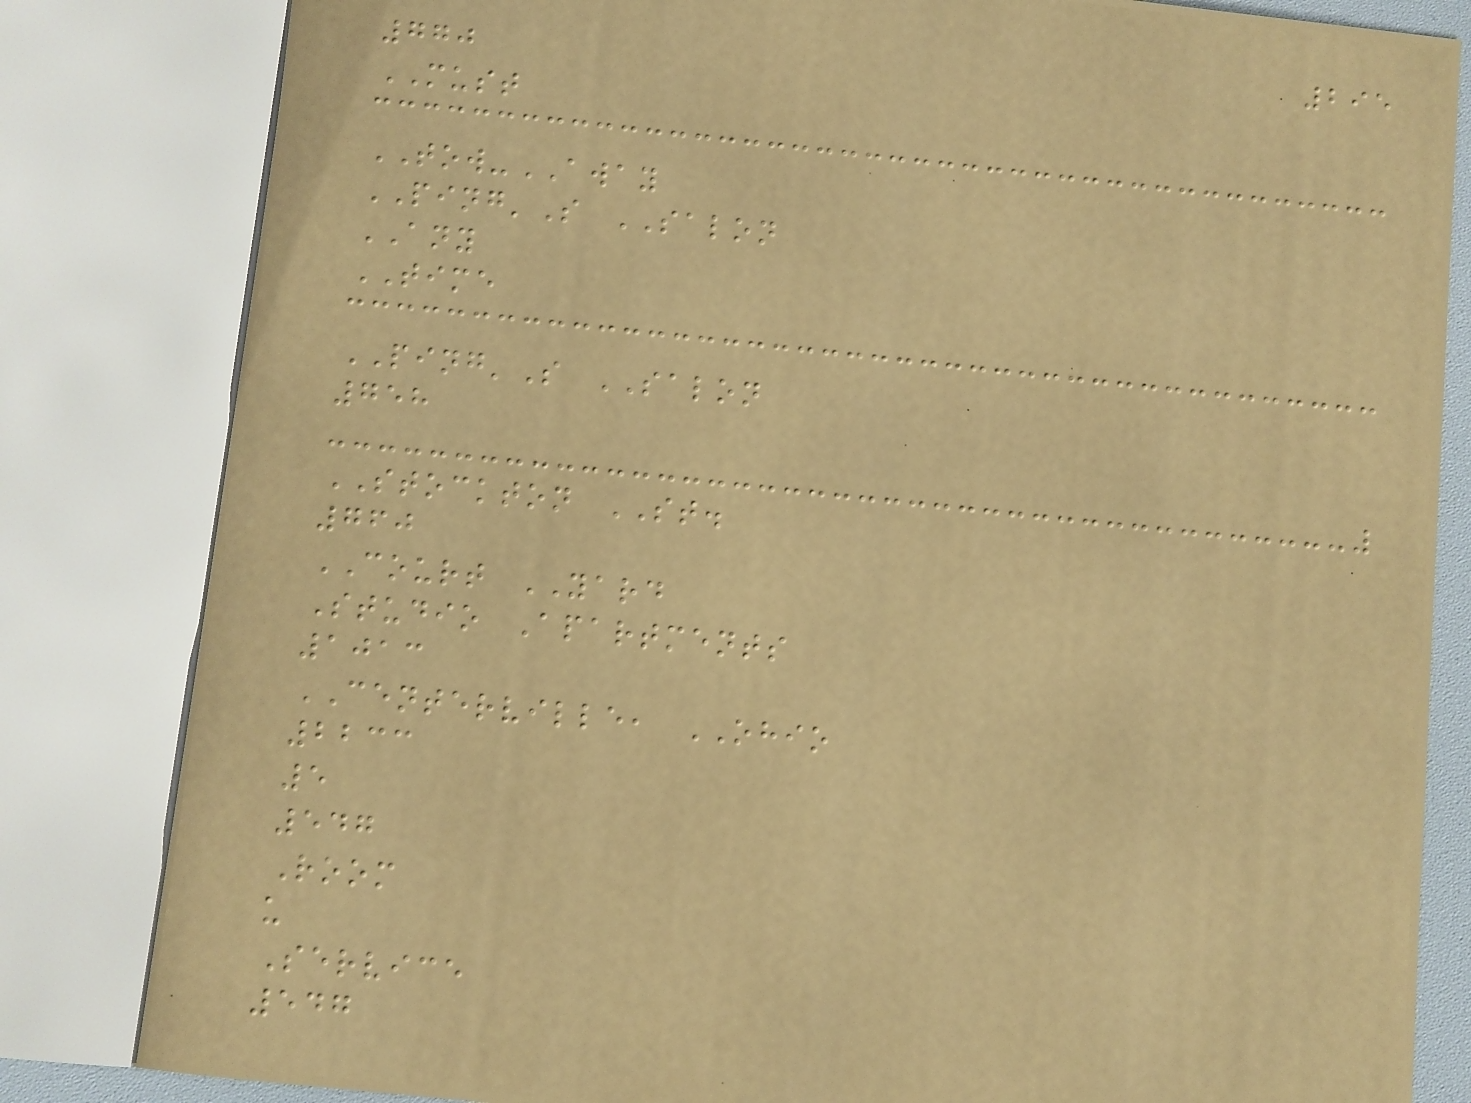295
770
MUST
TOW-AWAY
PING'S SALON
ANY
TIME
PING'S SALON
758
STOCKTON ST.
760
COURT YARD
Studio Apartments
1013
CENTERVILLE, OHIO
2233
5
547
Room
u
Service
547
